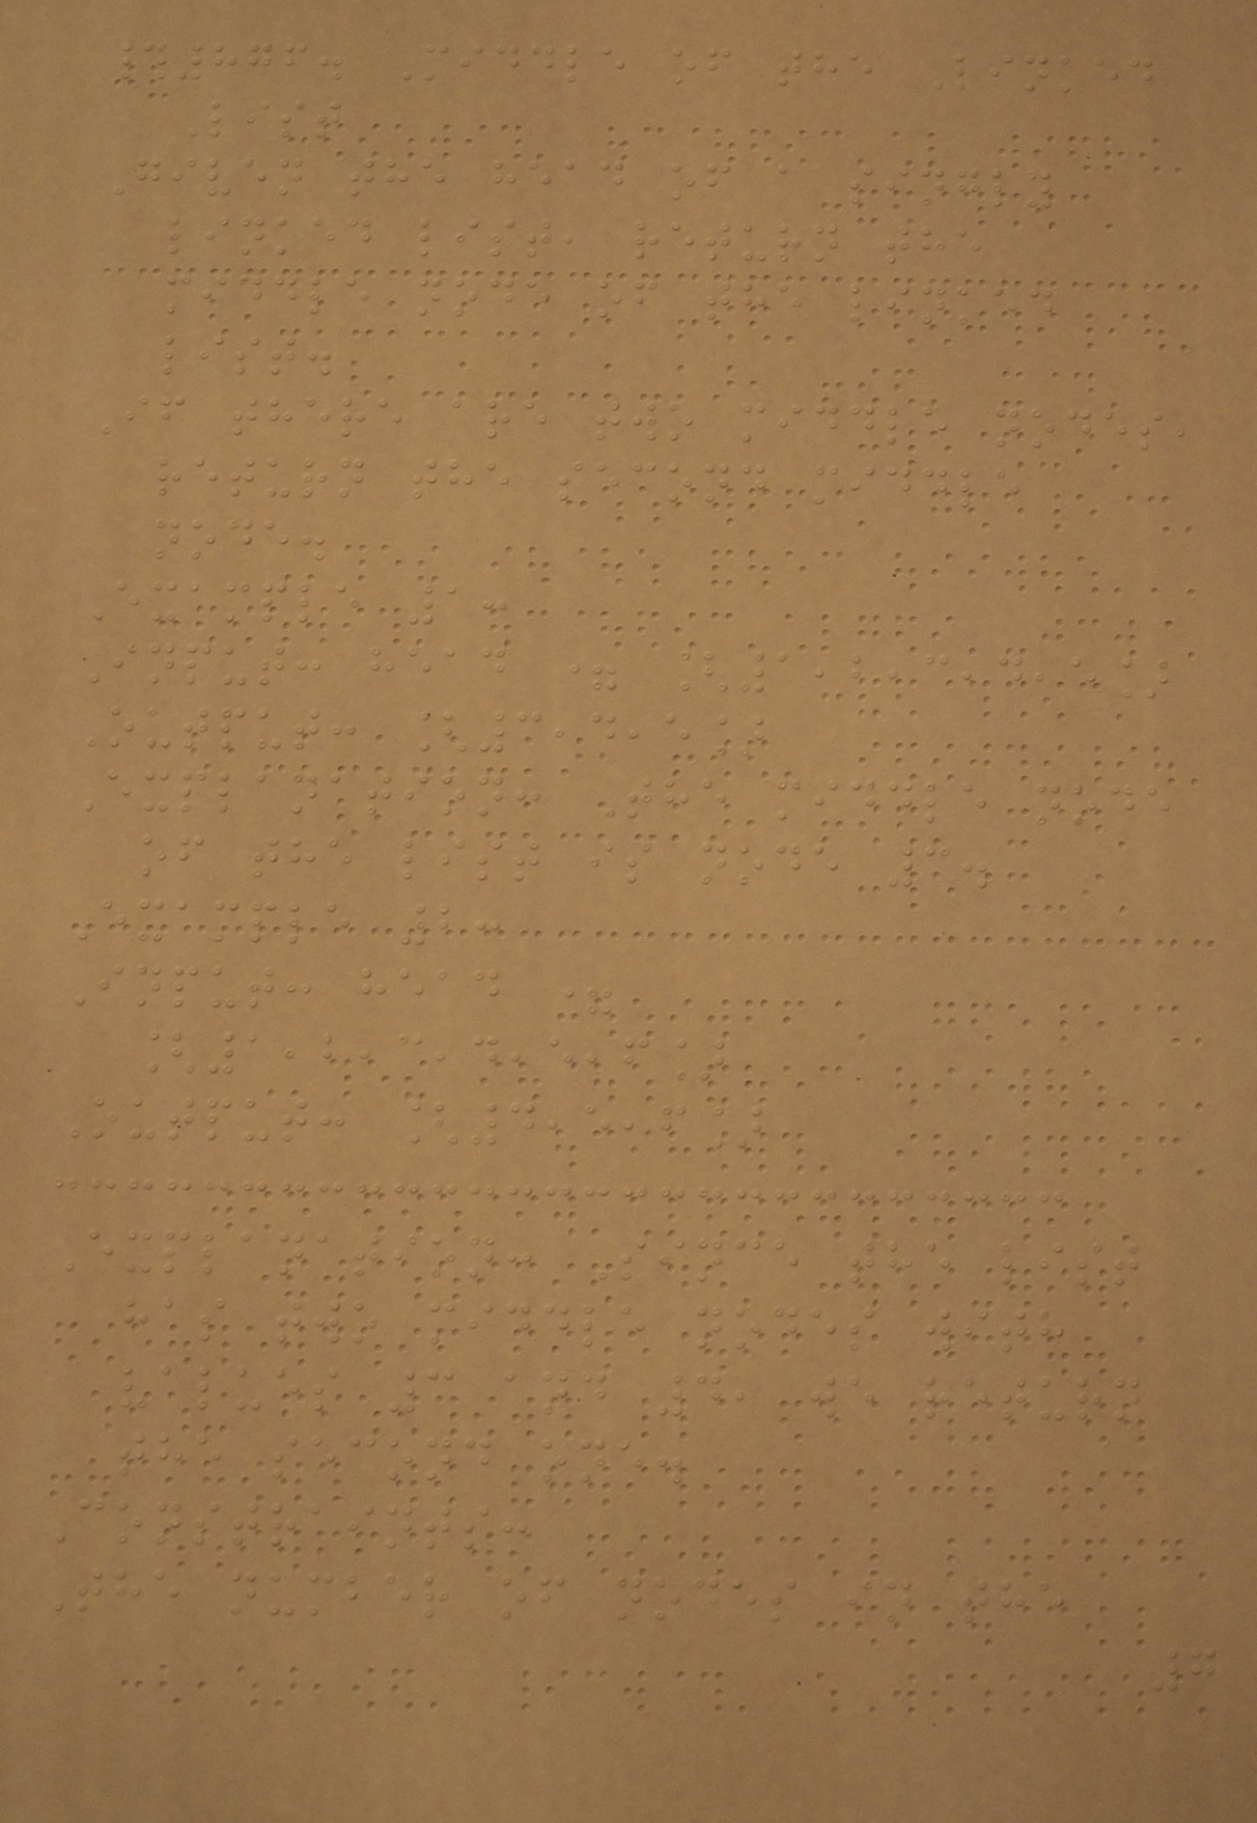#876. Middle of the Linked
List
Given the head of a singly
linked list, return the
middle node of the linked
list.
If there are two middle nodes,
return the second middle
node.
Example 1:
Input: head = [1,2,3,4,5]
Output: [3,4,5]
Explanation: The middle node
of the list is node 3.
Example 2:
Input: head =
[1,2,3,4,5,6]
Output: [4,5,6]
Explanation: Since the list
has two middle nodes with
values 3 and 4, we return
the second one.
Constraints:
The number of nodes in the
7
